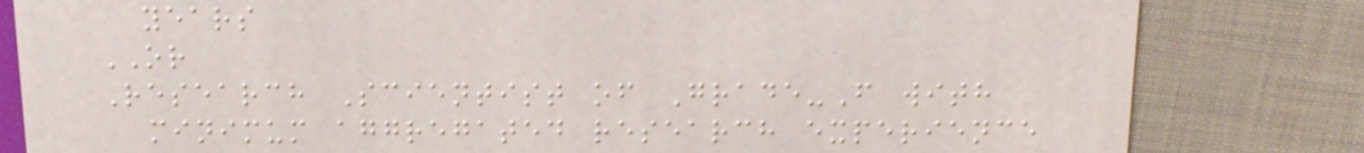years
OR
Research Scientist of Grade-F with
minimum aggregated research experience
